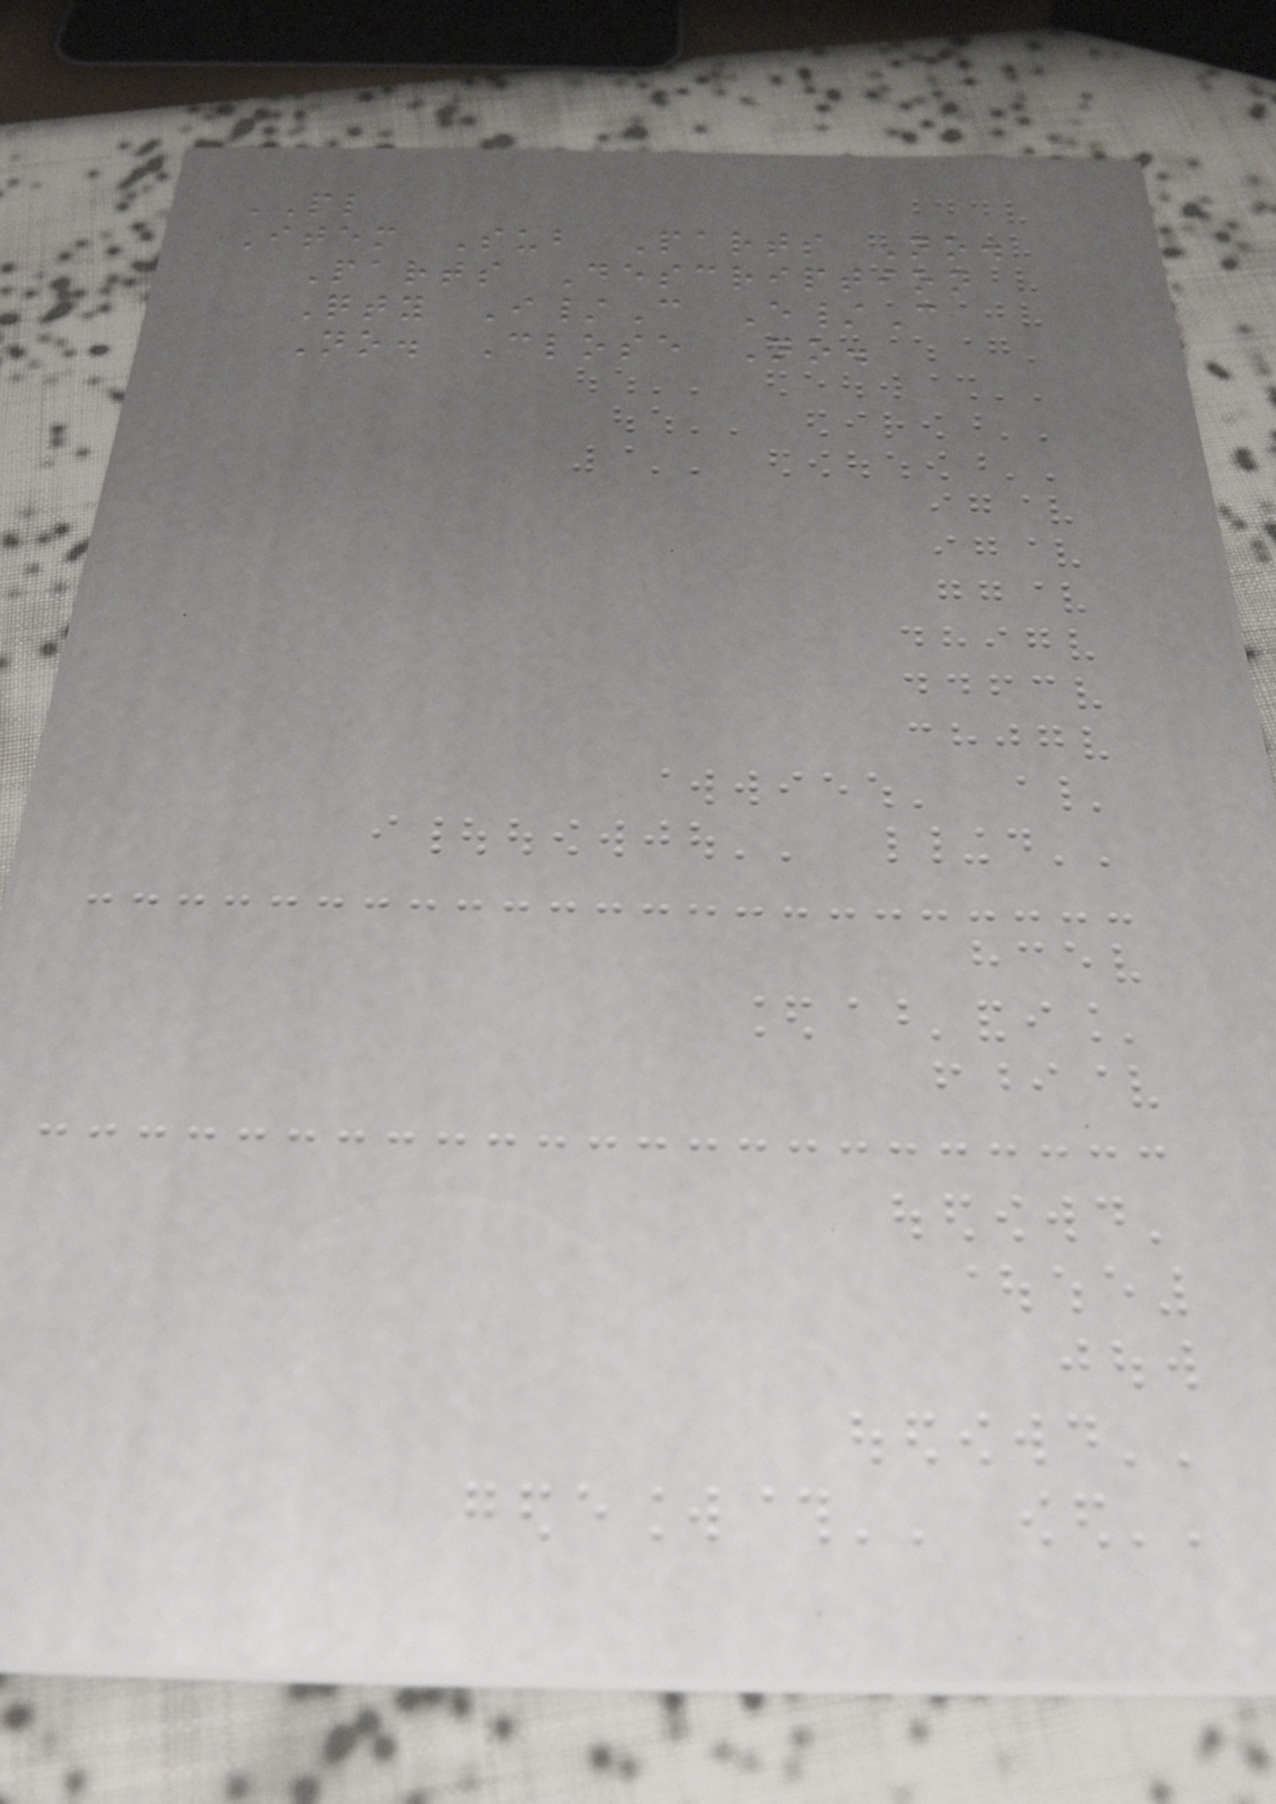PL
Item Sub Parts No.
Parts Description
Qty I/C E/C
No. Close No.
